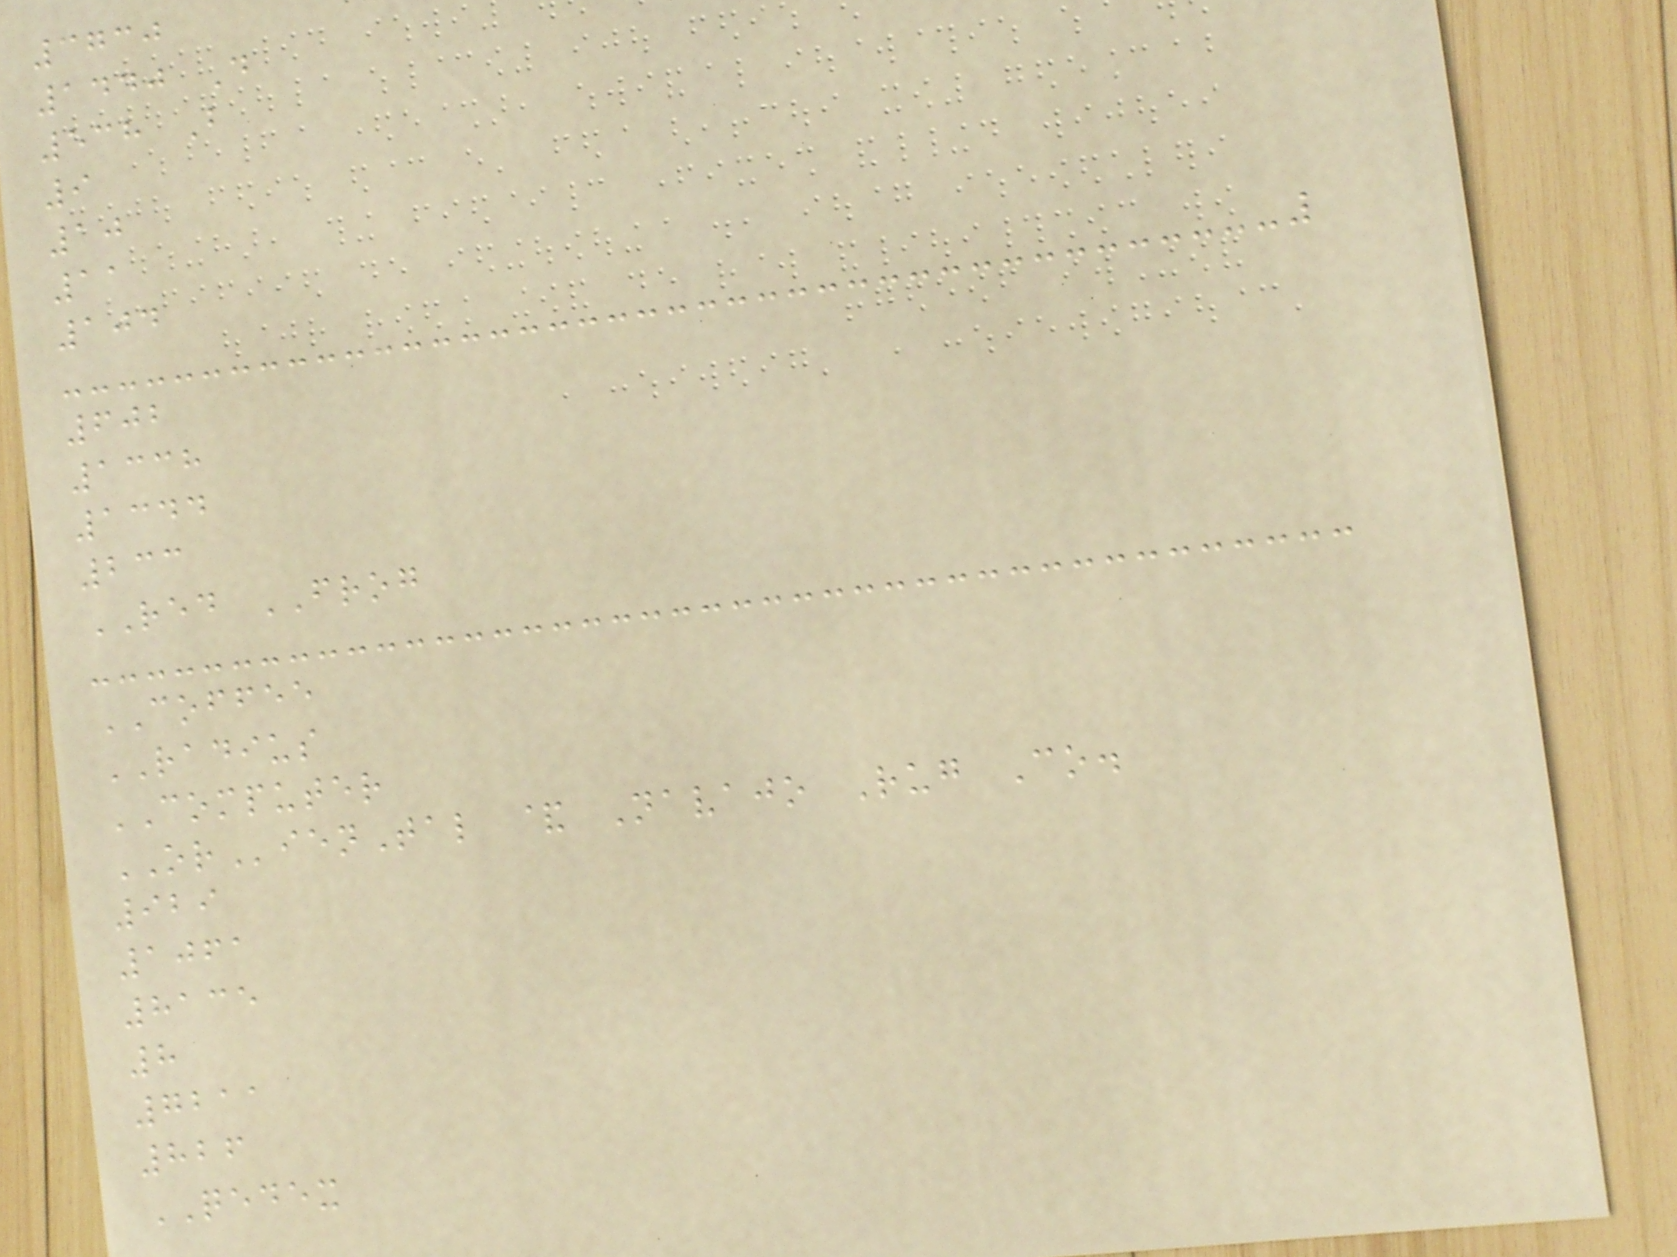3730
1440 D
538 B
9
10
11
104
602
1338
1344
233
RED FROG
COFFEE
RADIUS
COMPUTER
ORienTal & Navajo Rug Co.
929
1061
8135
8
7211
826
QEDEX
